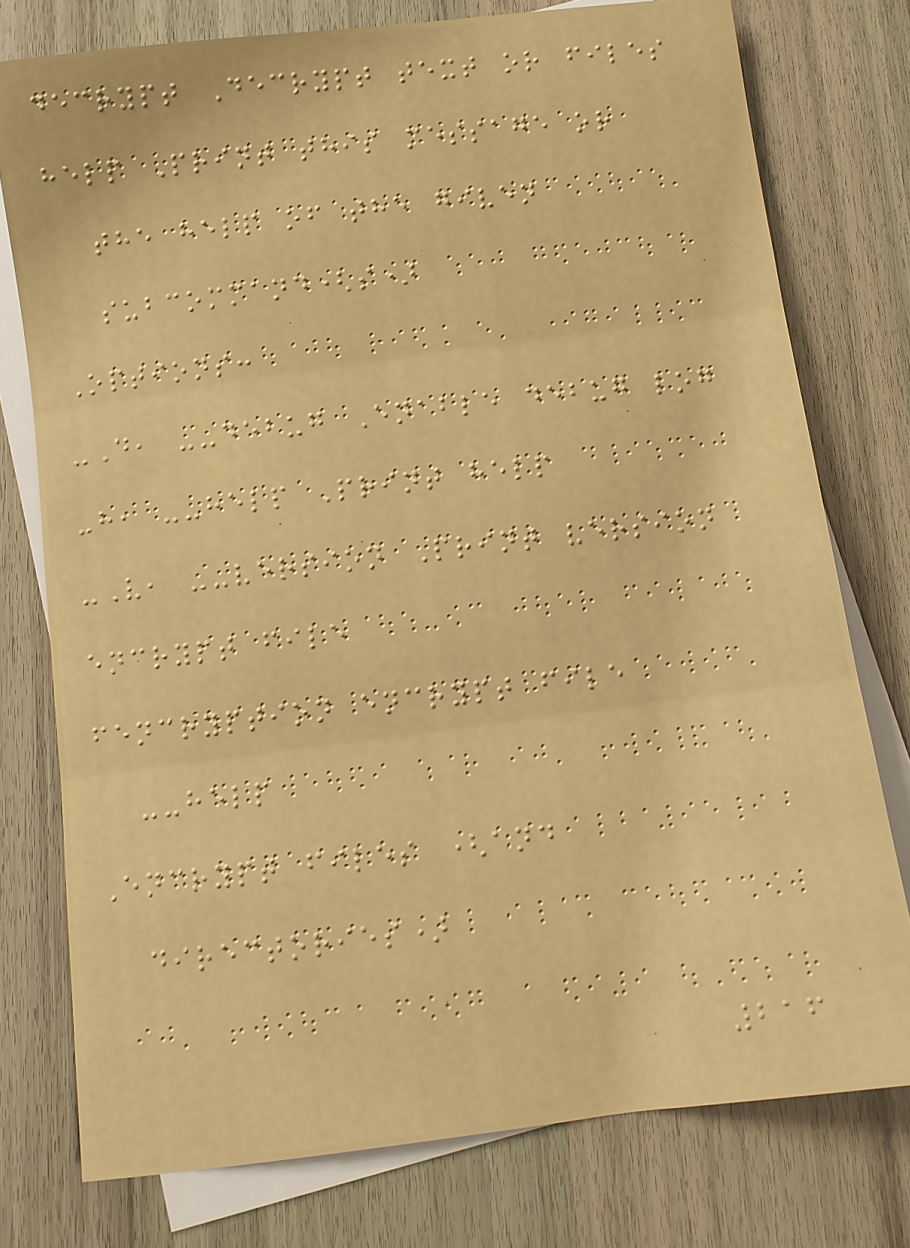decrypt Decrypt text or files
help Print this message or
the help of the given
subcommand(s)
Options:
-D, --debug Enable debug log
-h, --help Print help
-V, --version Print version
encrypt file
fencryption encrypt file
--help
Encrypt files (and
directories)
216
